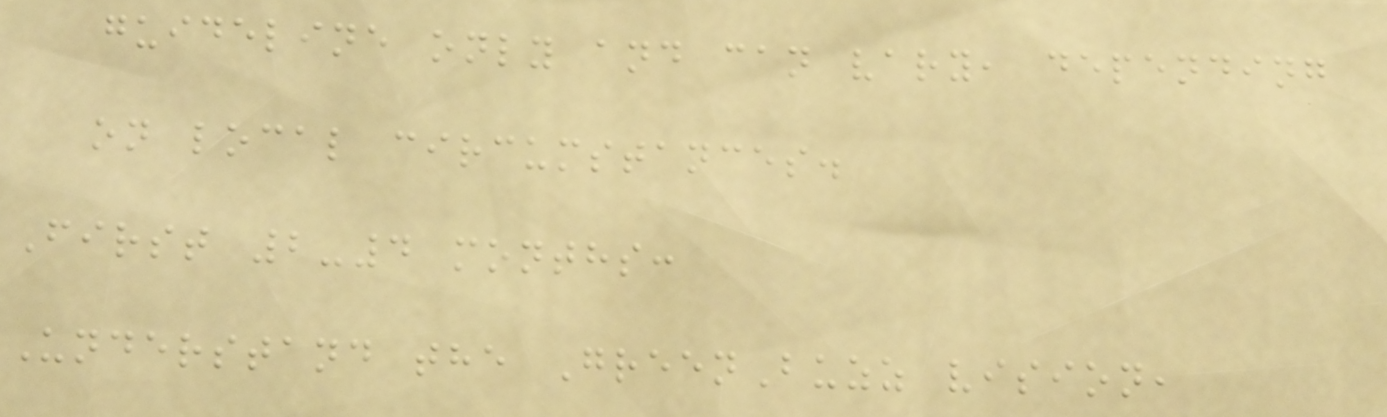guideline only and can vary, depending
on local circumstances.
First 2-4 months:
Understand the GreenBuzz vision,
